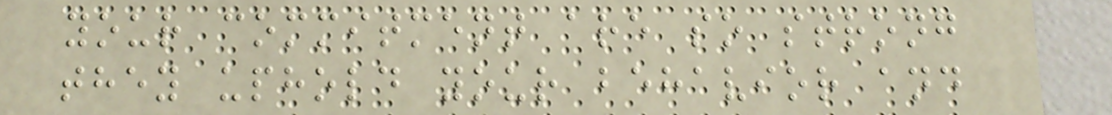your commitment are so strong
they uphold your behavior and
